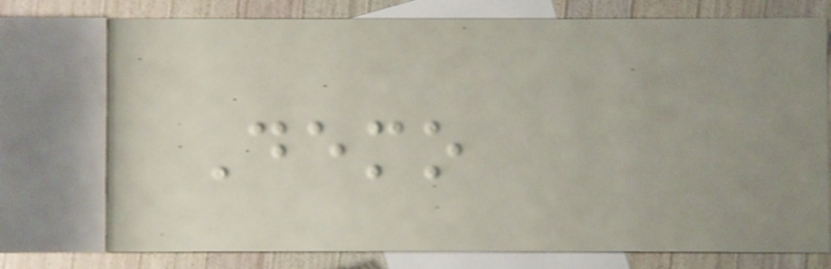Demo
